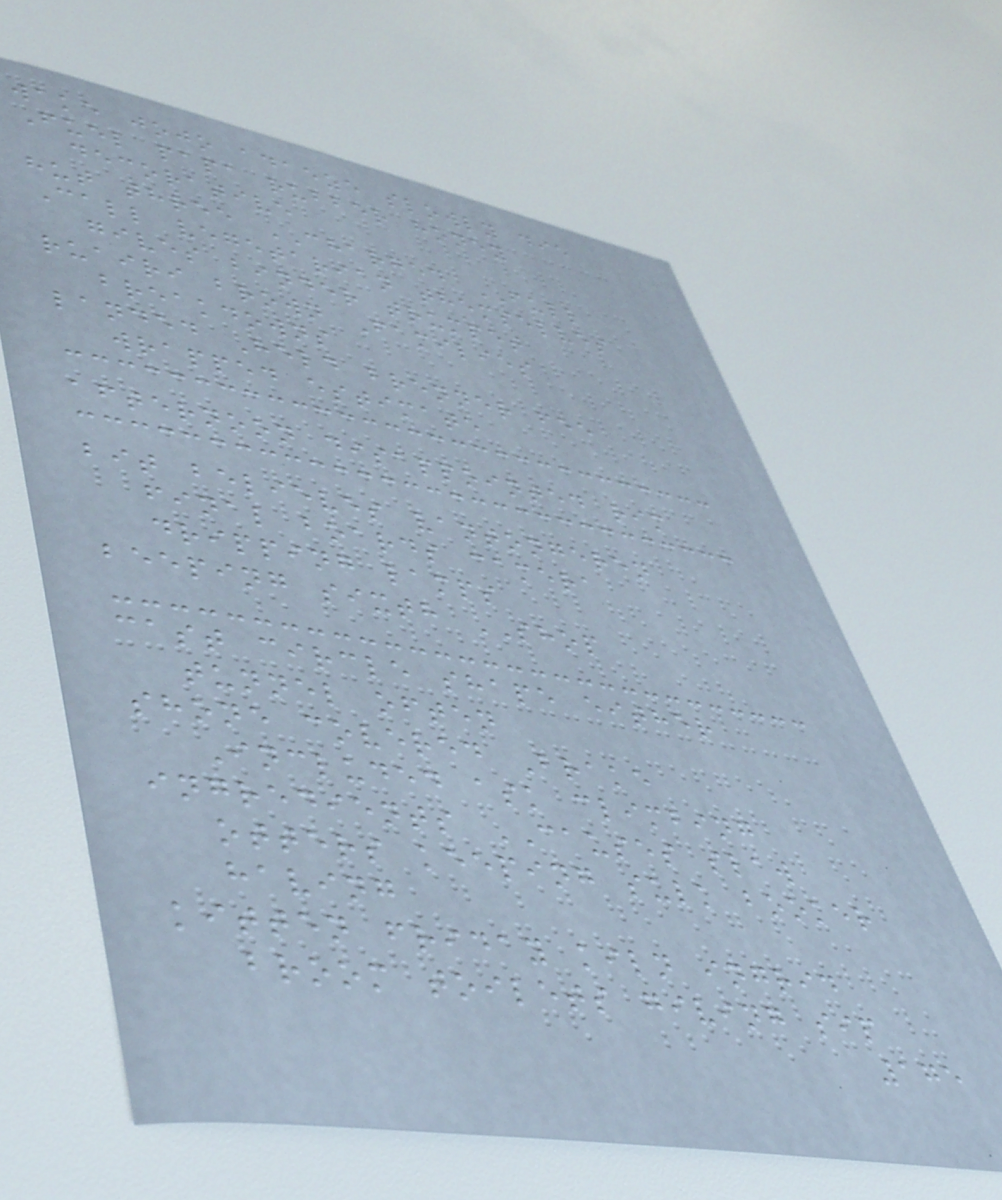wake jojo adaeze slowly die
Fuel papa rubber honey
decorative
hut three CHARGED FULL
Call vegetarian themselves
gives binder trumpet
ruairi brown Families
breakdowns
landed Held brenner fee
wrapped estimate
afternoon disappointed rim
bit believes vantongeren
final boards camera
dripping lamps
beeping sixth SHOP
cast circle shape either
tunnel often
shone covered Brake
Included ask climbing
ingredients CAUSES slaw
otters keeping sulk booker
having
kitten friday kiln ingrid
broom toilets giving sip
175
